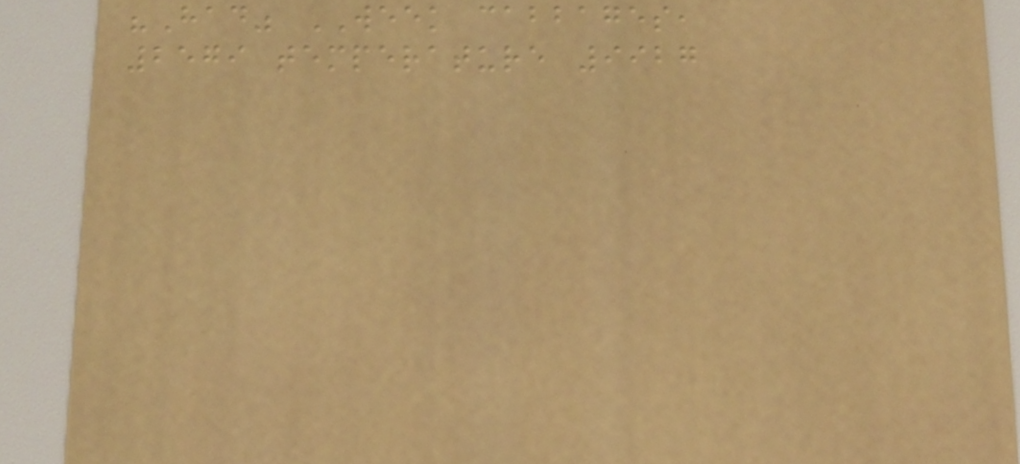"Had" WEEK cabbages,
2579 temperature 9927
